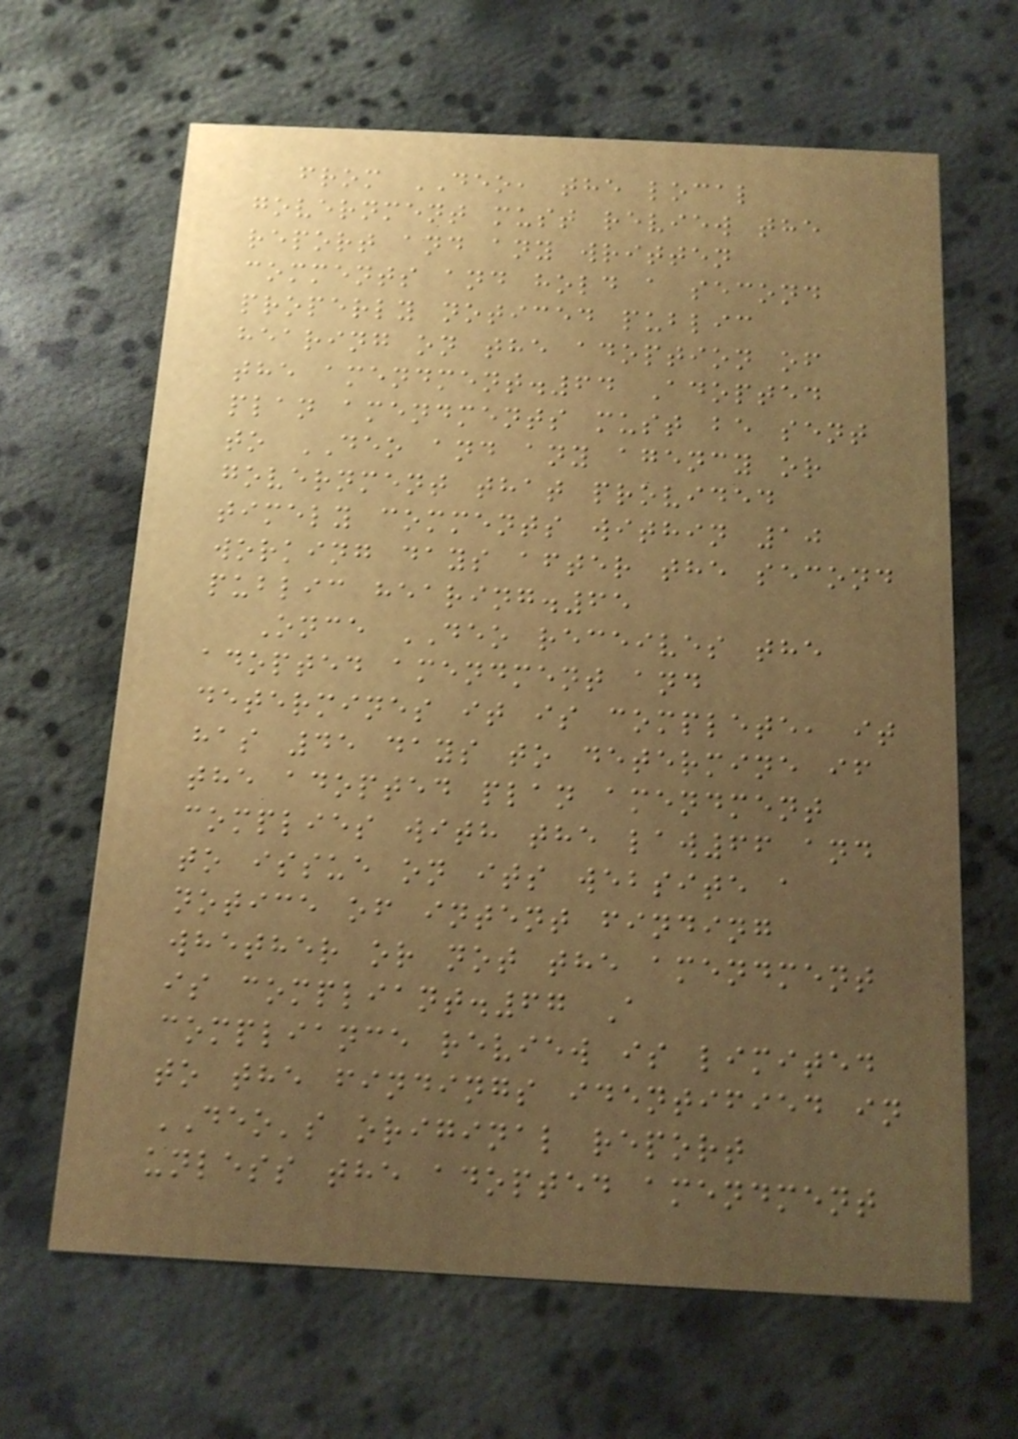from DEO, the local
government must review the
report and any written
comments and hold a second
properly noticed public
hearing on the adoption of
the amendment.64 Adopted
plan amendments must be sent
to DEO and any agency or
government that provided
timely comments within 10
working days after the second
public hearing.65
Once DEO receives the
adopted amendment and
determines it is complete, it
has 45 days to determine if
the adopted plan amendment
complies with the law66 and
to issue on its website a
notice of intent finding
whether or not the amendment
is compliant.67 A
compliance review is limited
to the findings identified in
DEO's original report
unless the adopted amendment
